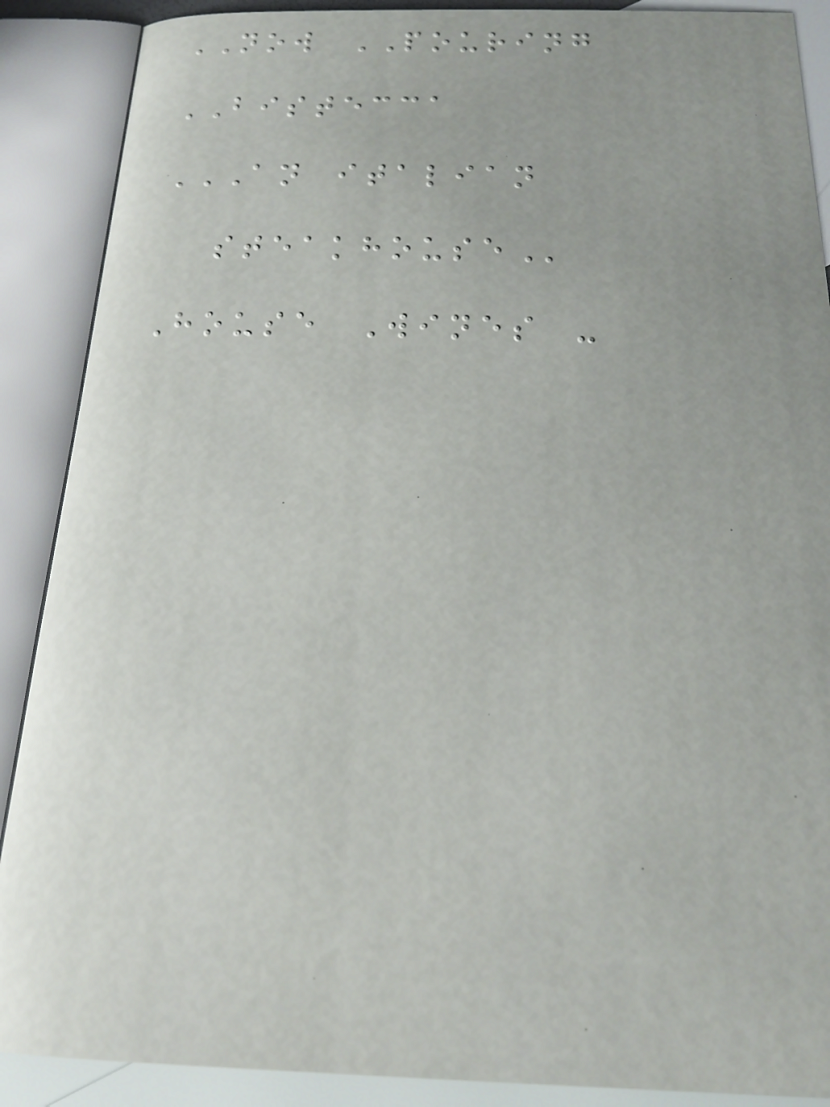NOW POURING
BISTECCA
AN ITALIAN
STEAKHOUSE
House Wines -
